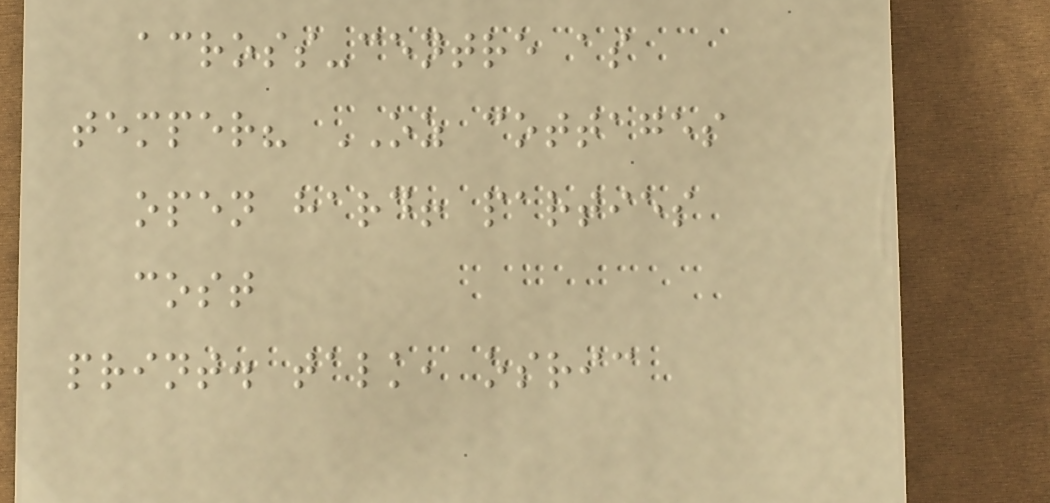across-centre as
temper? OZ cottages
open hard! parties
cost
print. talk, osric
